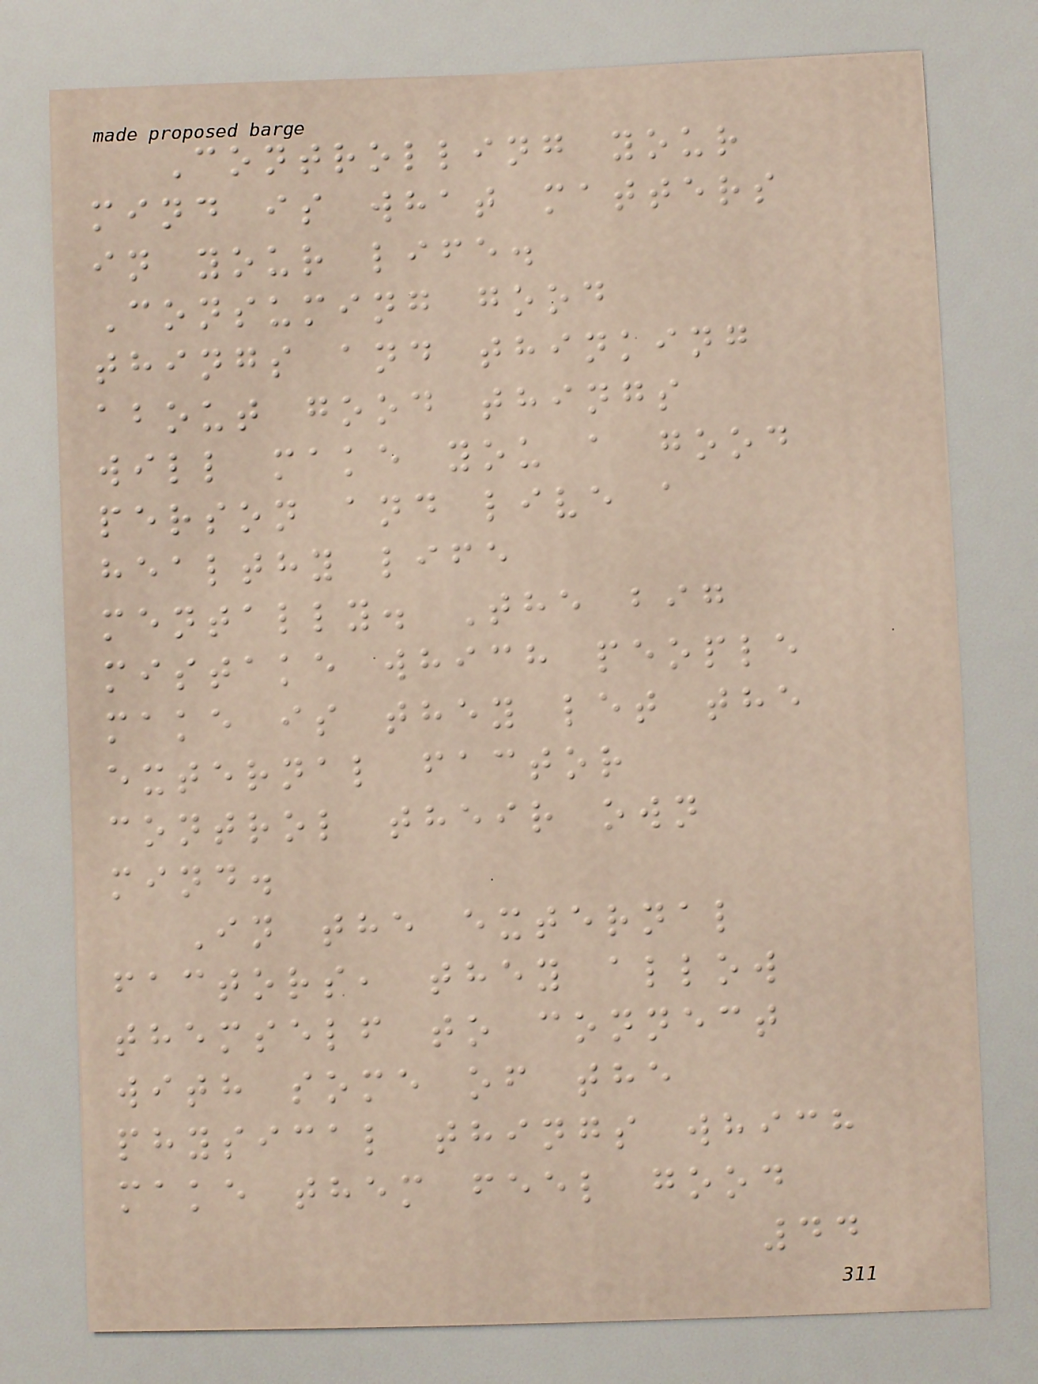Controlling your
mind is what matters
in your life.
Consuming good
things and thinking
about good things
will make you a good
person and live a
healthy life
mentally. The big
mistake which people
make is they let the
external factor
control their own
mind.
In the external
factors, they allow
themself to connect
with some of the
physical things which
make them feel good
44
